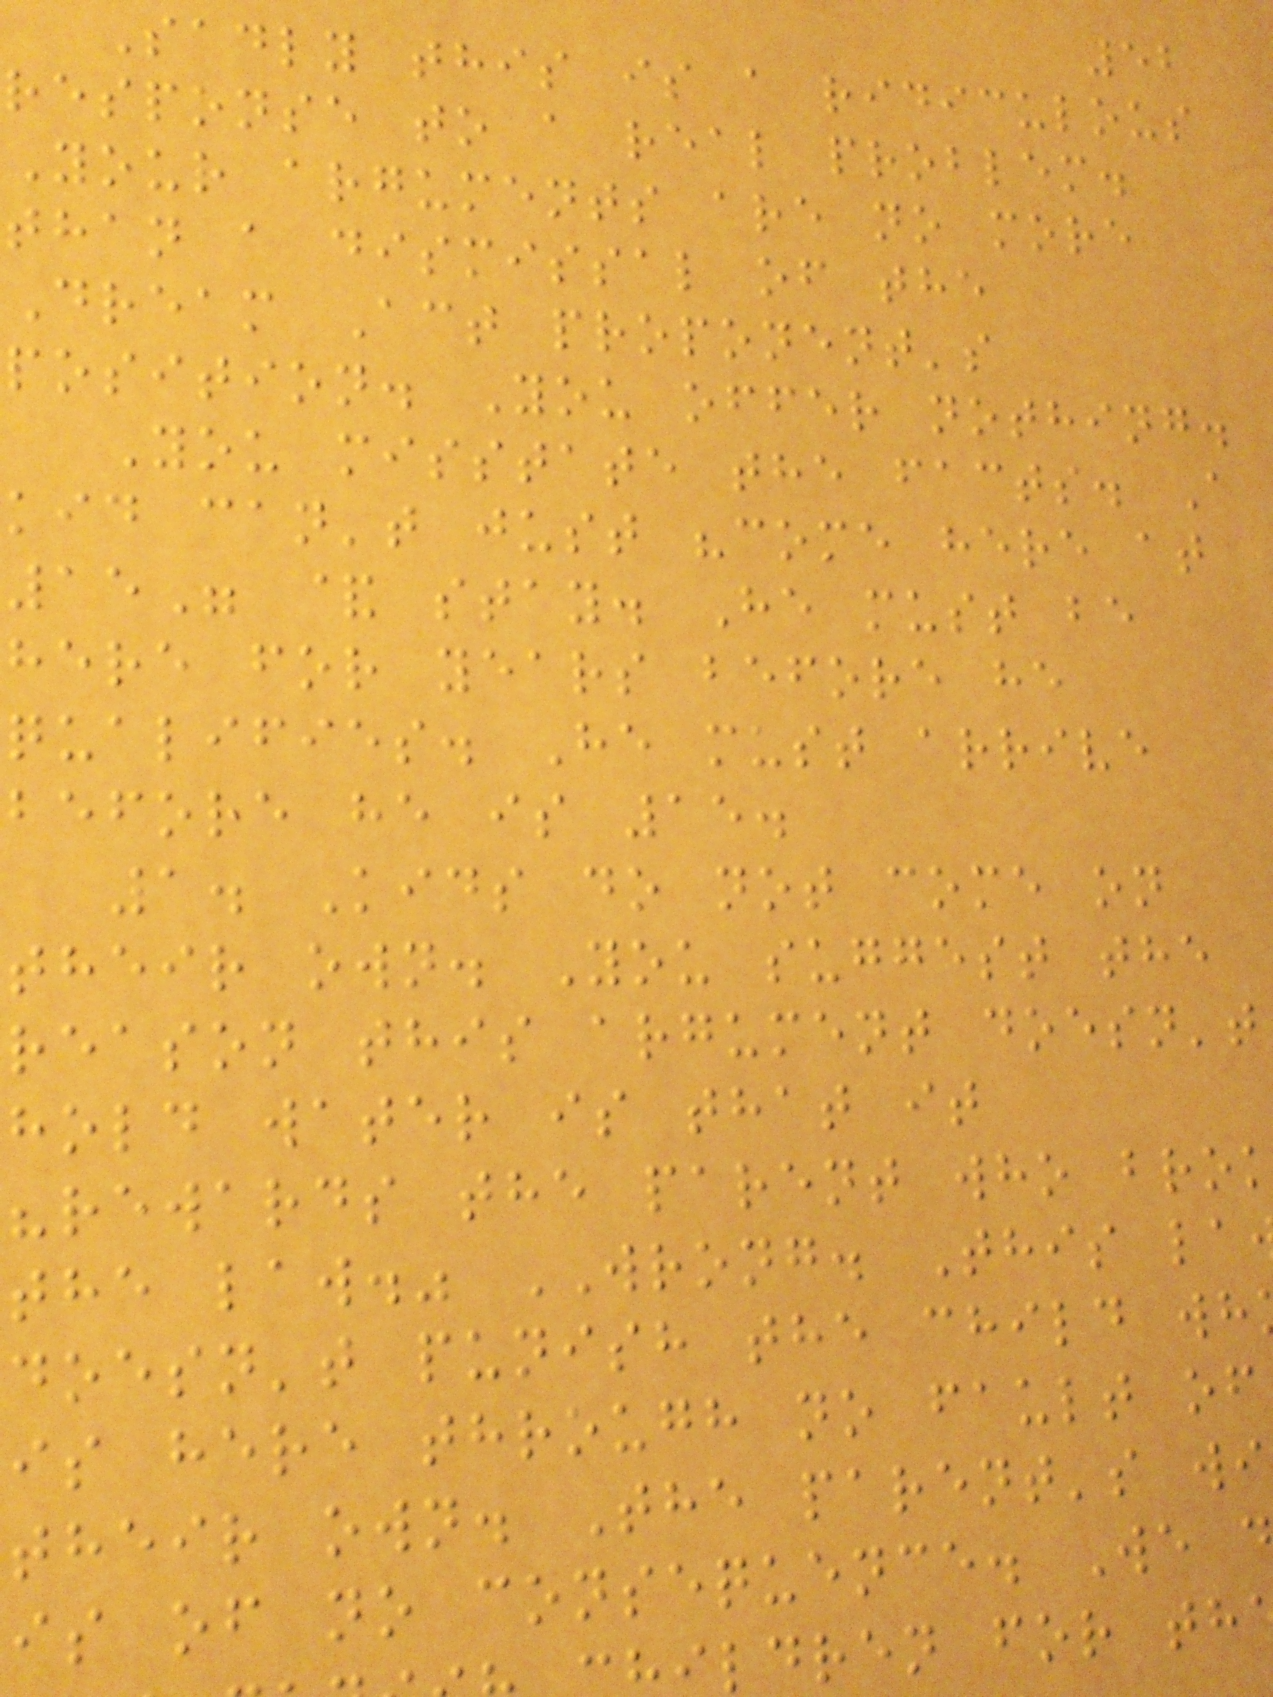52
Sadly this is a ridiculous
response to a real problem.
Your arguments are no more
than a dismissal of the
Dream Act proponent's
position. You offer nothing.
You misstate the facts. A
kid can't just "come here at
15" & stay. He must be
here for years before he
qualifies. He must arrive
before he is 15.
1. Kids do not come on
their own. You suggest the
reason this argument doesn't
hold water is that it
"rewards the parent who brok
the law." WRONG. This la
doesn't punish the child wh
is here through no fault of
their own. The parent's wi
is of no consequence. We
ldren for th
